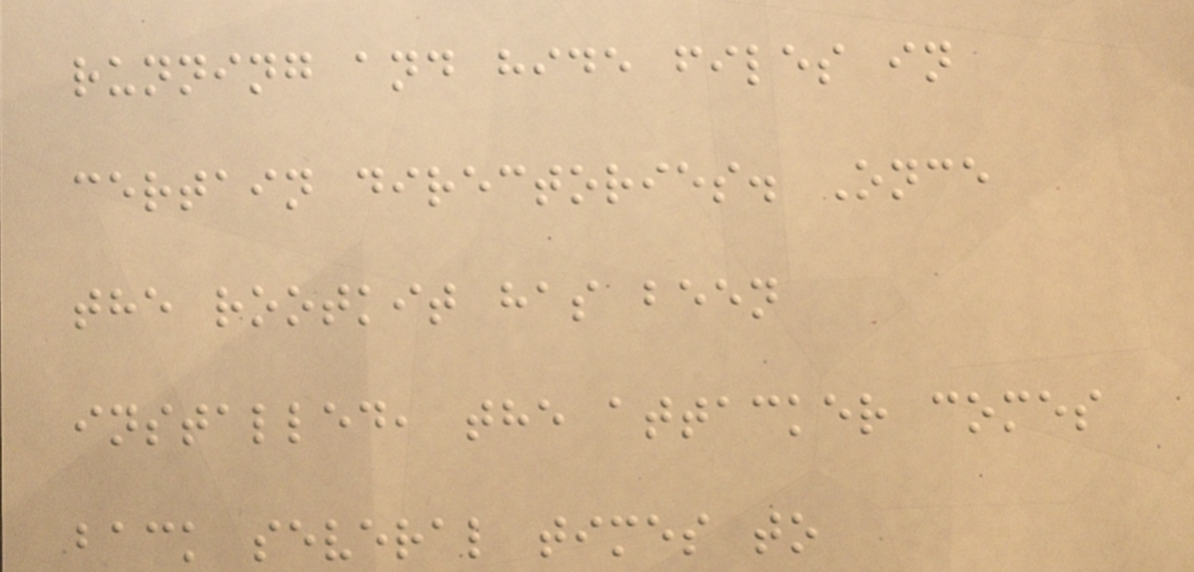running and hide files in
certain directories. Once
the rootkit has been
installed, the attacker comes
back several times to
